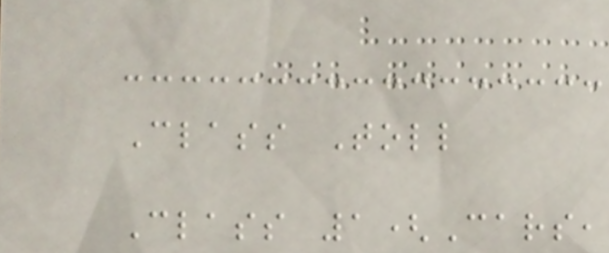Class Toll
Class 1(Cars,
